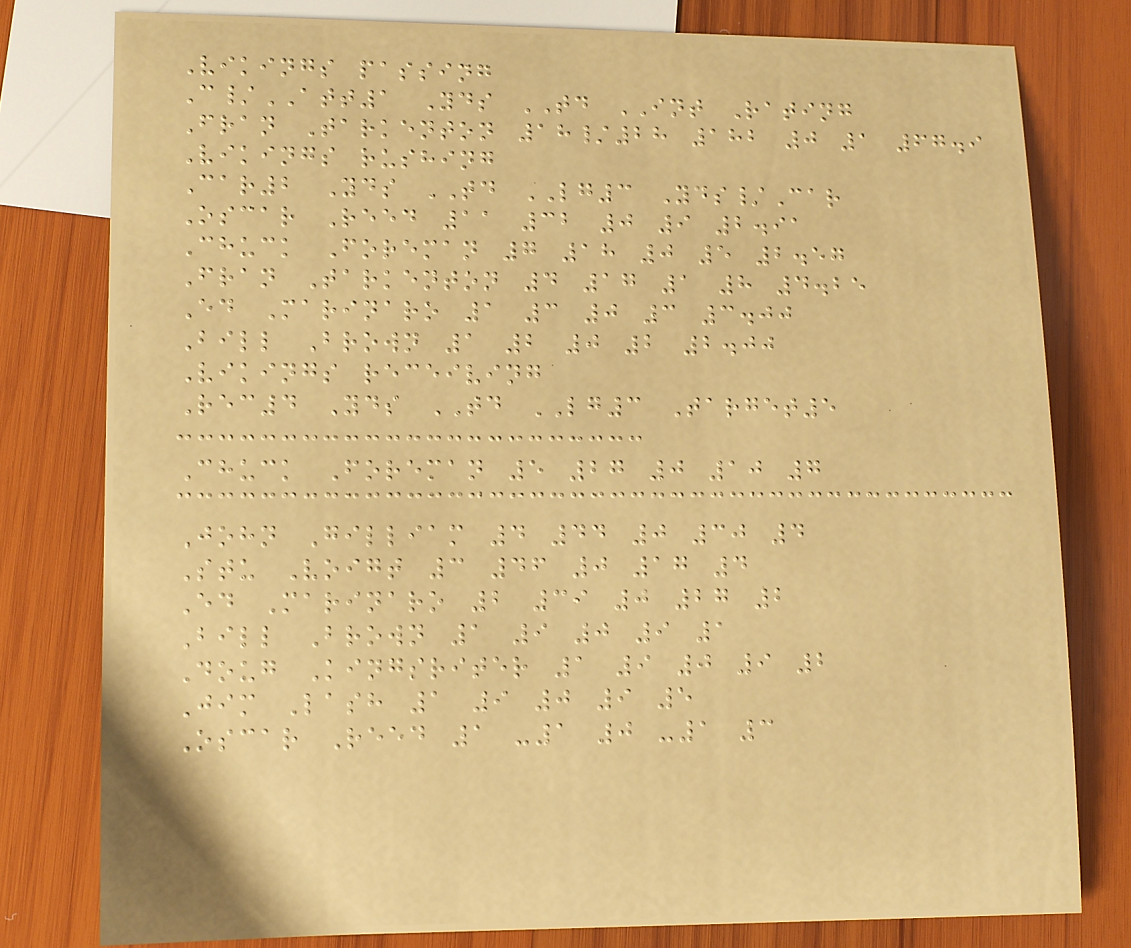Vikings passing
C/ATT1 Yds TD INT Rating
Fran Tarkenton 18/28 182 0 1 67.9
Vikings rushing
Car2 Yds TD LG3 Yds/Car
Oscar Reed 11 32 0 9 2.91
Chuck Foreman 7 18 0 5 2.57
Fran Tarkenton 4 17 1 8 4.25
Ed Marinaro 1 3 0 3 3.00
Bill Brown 1 2 0 2 2.00
Vikings receiving
Rec4 Yds TD LG3 Target5
Chuck Foreman 5 27 0 10 7
John Gilliam 4 44 0 30 4
Stu Voigt 3 46 0 17 4
Ed Marinaro 2 39 0 27 2
Bill Brown 1 9 0 9 1
Doug Kingsriter 1 9 0 9 2
Jim Lash 1 9 0 9 5
Oscar Reed 1 -1 0 -1 3
